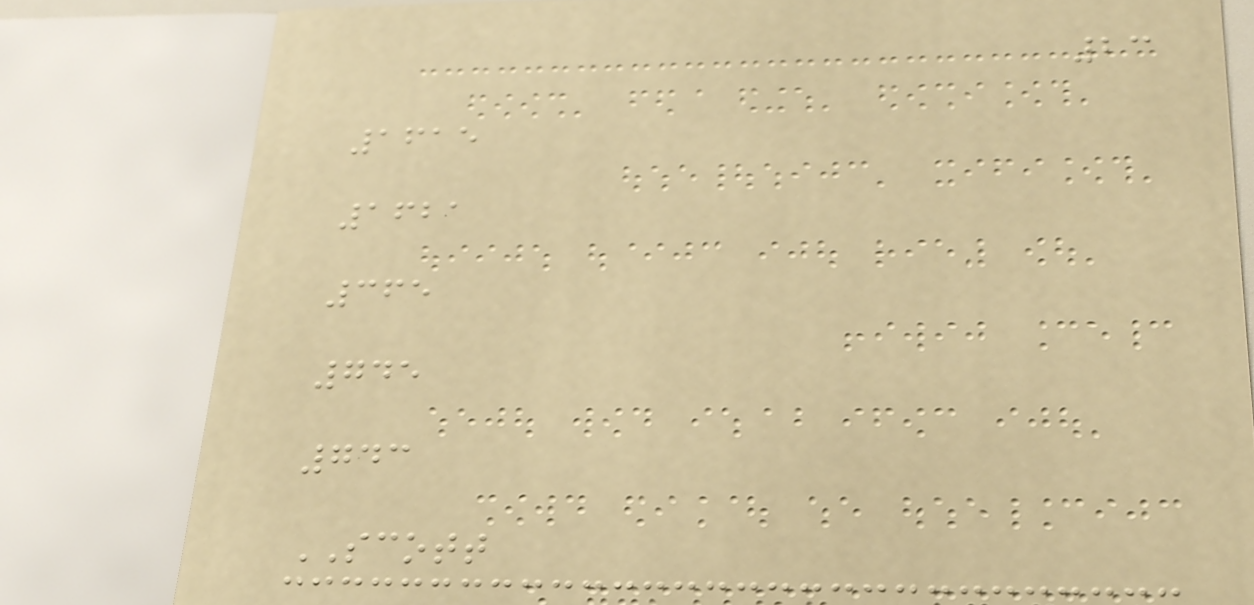23
1615
1621
365
745
743
SCOTT
